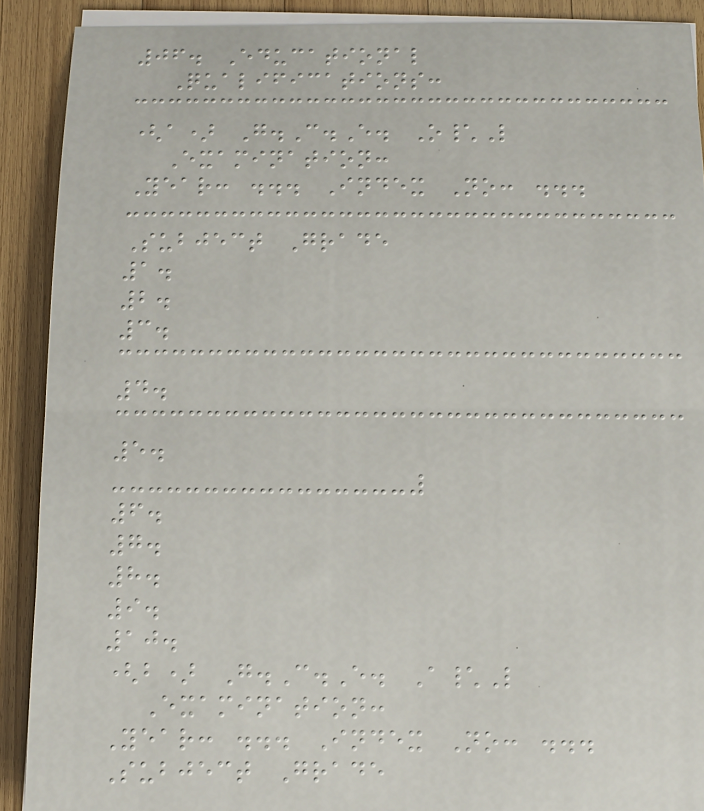06. Educational
Qualifications:
(a) G.C.E. O\L
Examination:
Year: ... Index No: ...
Subject Grade
1.
2.
3.
4.
5.
6.
7.
8.
9.
10.
(b) G.C.E. A\L
Examination:
Year: ... Index No: ...
Subject Grade
